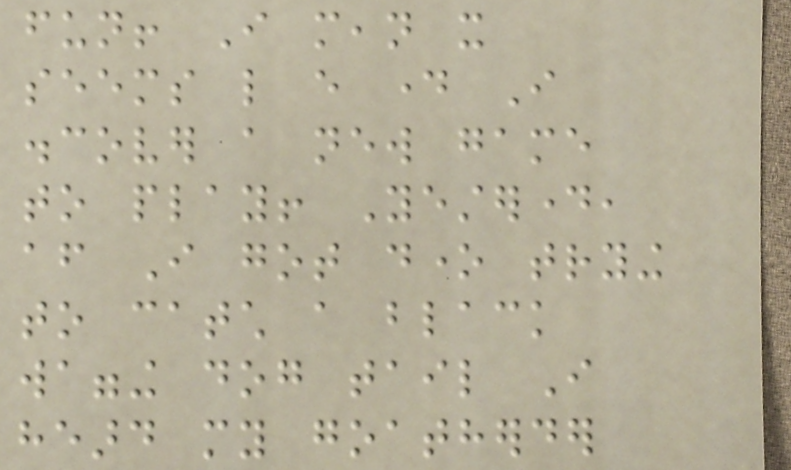fun! I mean it
seems like every day I
discover a new game
to play! Yesterday,
after I got done trying
to catch a black
wagging dog tail I
heard my goatherder
